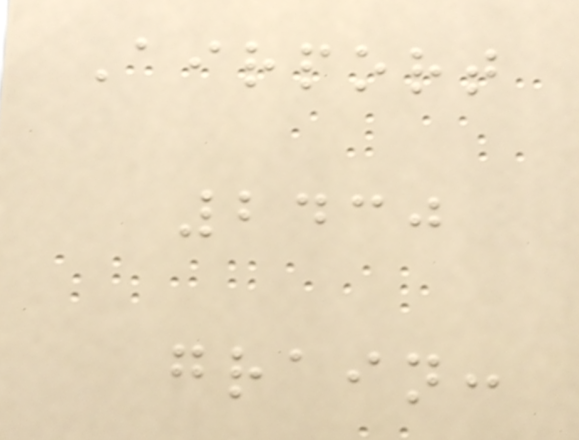Airport
2430
grain:
